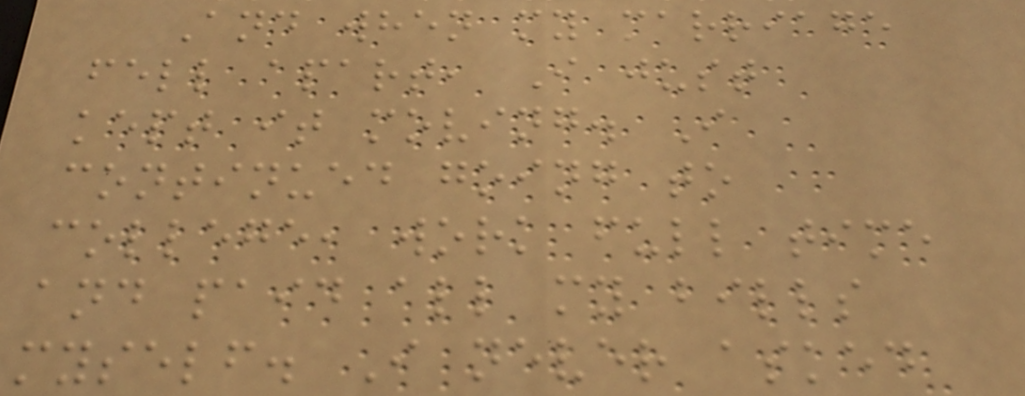And when my marriage
fell apart, I just
kept it moving. I
continued going to
college, work full time
and paid all my bills
myself. I never asked
